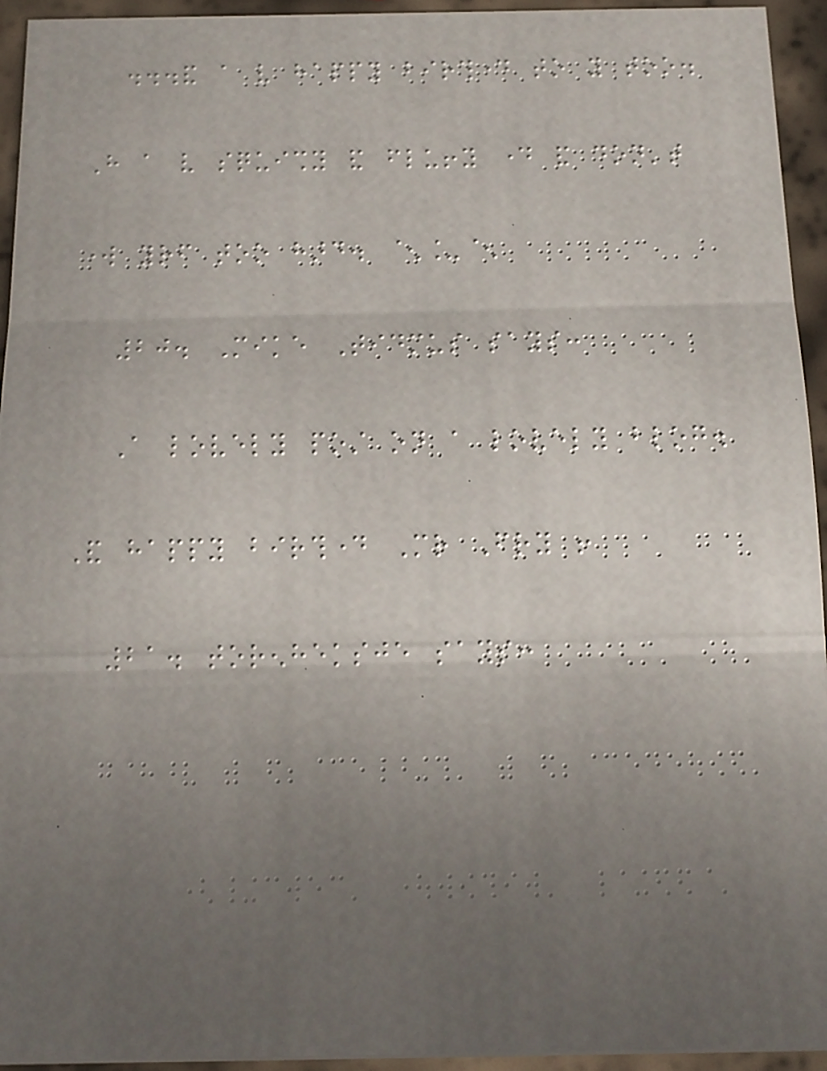...and a very happy birthday to you too.
Have a very squishy and fluffy day and don't
work yourself too hard. ^_^
20. Mike Tidmus says:
A lovely post on a lovely blog.
And happy birthday Mr Fry !
21. torenheksje says:
